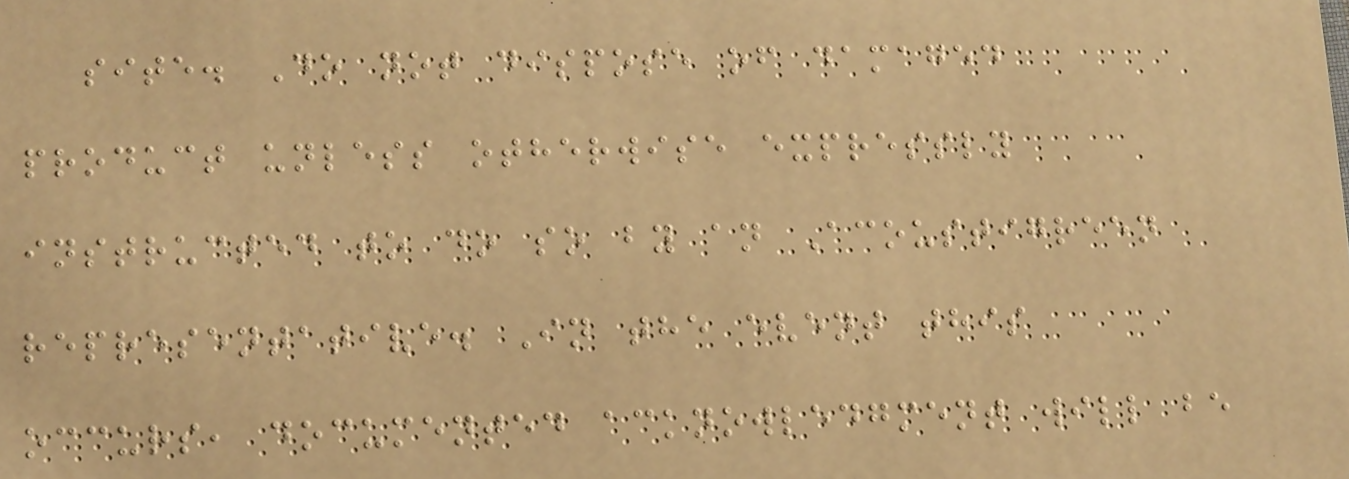site. Do not dispose of damaged
product unless otherwise expressly
instructed to do so by an Acoustigreen
representative. In the event this
occurs, documented acknowledgment will be
